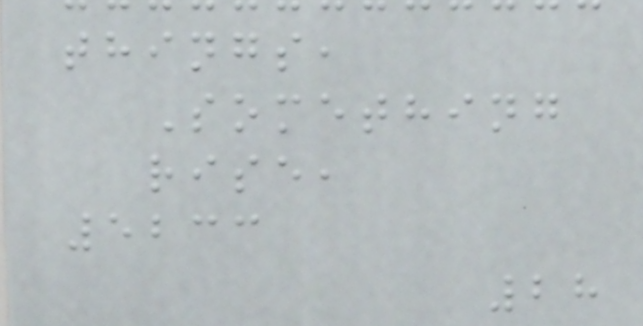things,
Something
rise,
5233
28
